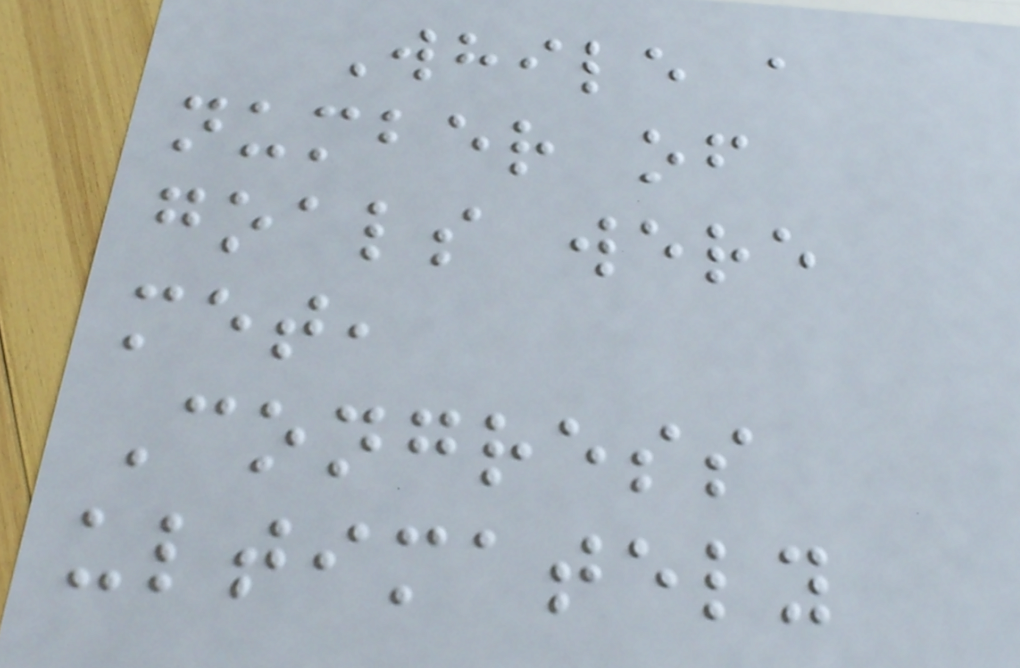While a
number of
goals were
met,
Congress
ultimately
